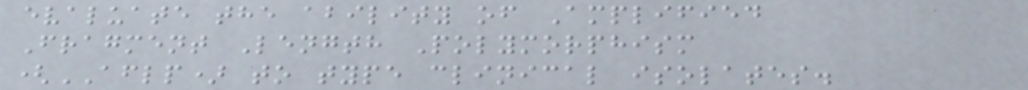evaluate the ability of Amplified
Fragment Length Polymorphism
(AFLP) to type clinical isolates.
